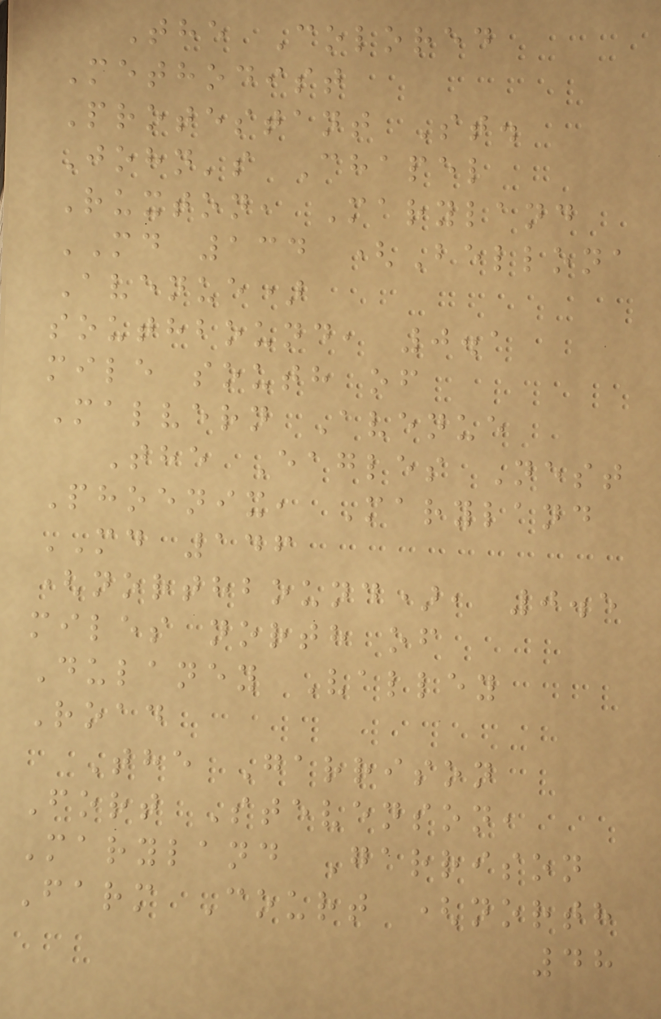The Colored
Methodist
Protestant St.
John's Chapel
Ruxton, Maryland
MD 134 (Bellona
Avenue)
southbound, 0.1
mile south of
Malvern Avenue
The Eagles Nest
Phoenix, Maryland
MD 146
(northbound), 0.5
miles north of
Dulaney Valley
Road
The Garrison
Fort Stevenson,
Maryland Garrison
Farm Court (north
48
